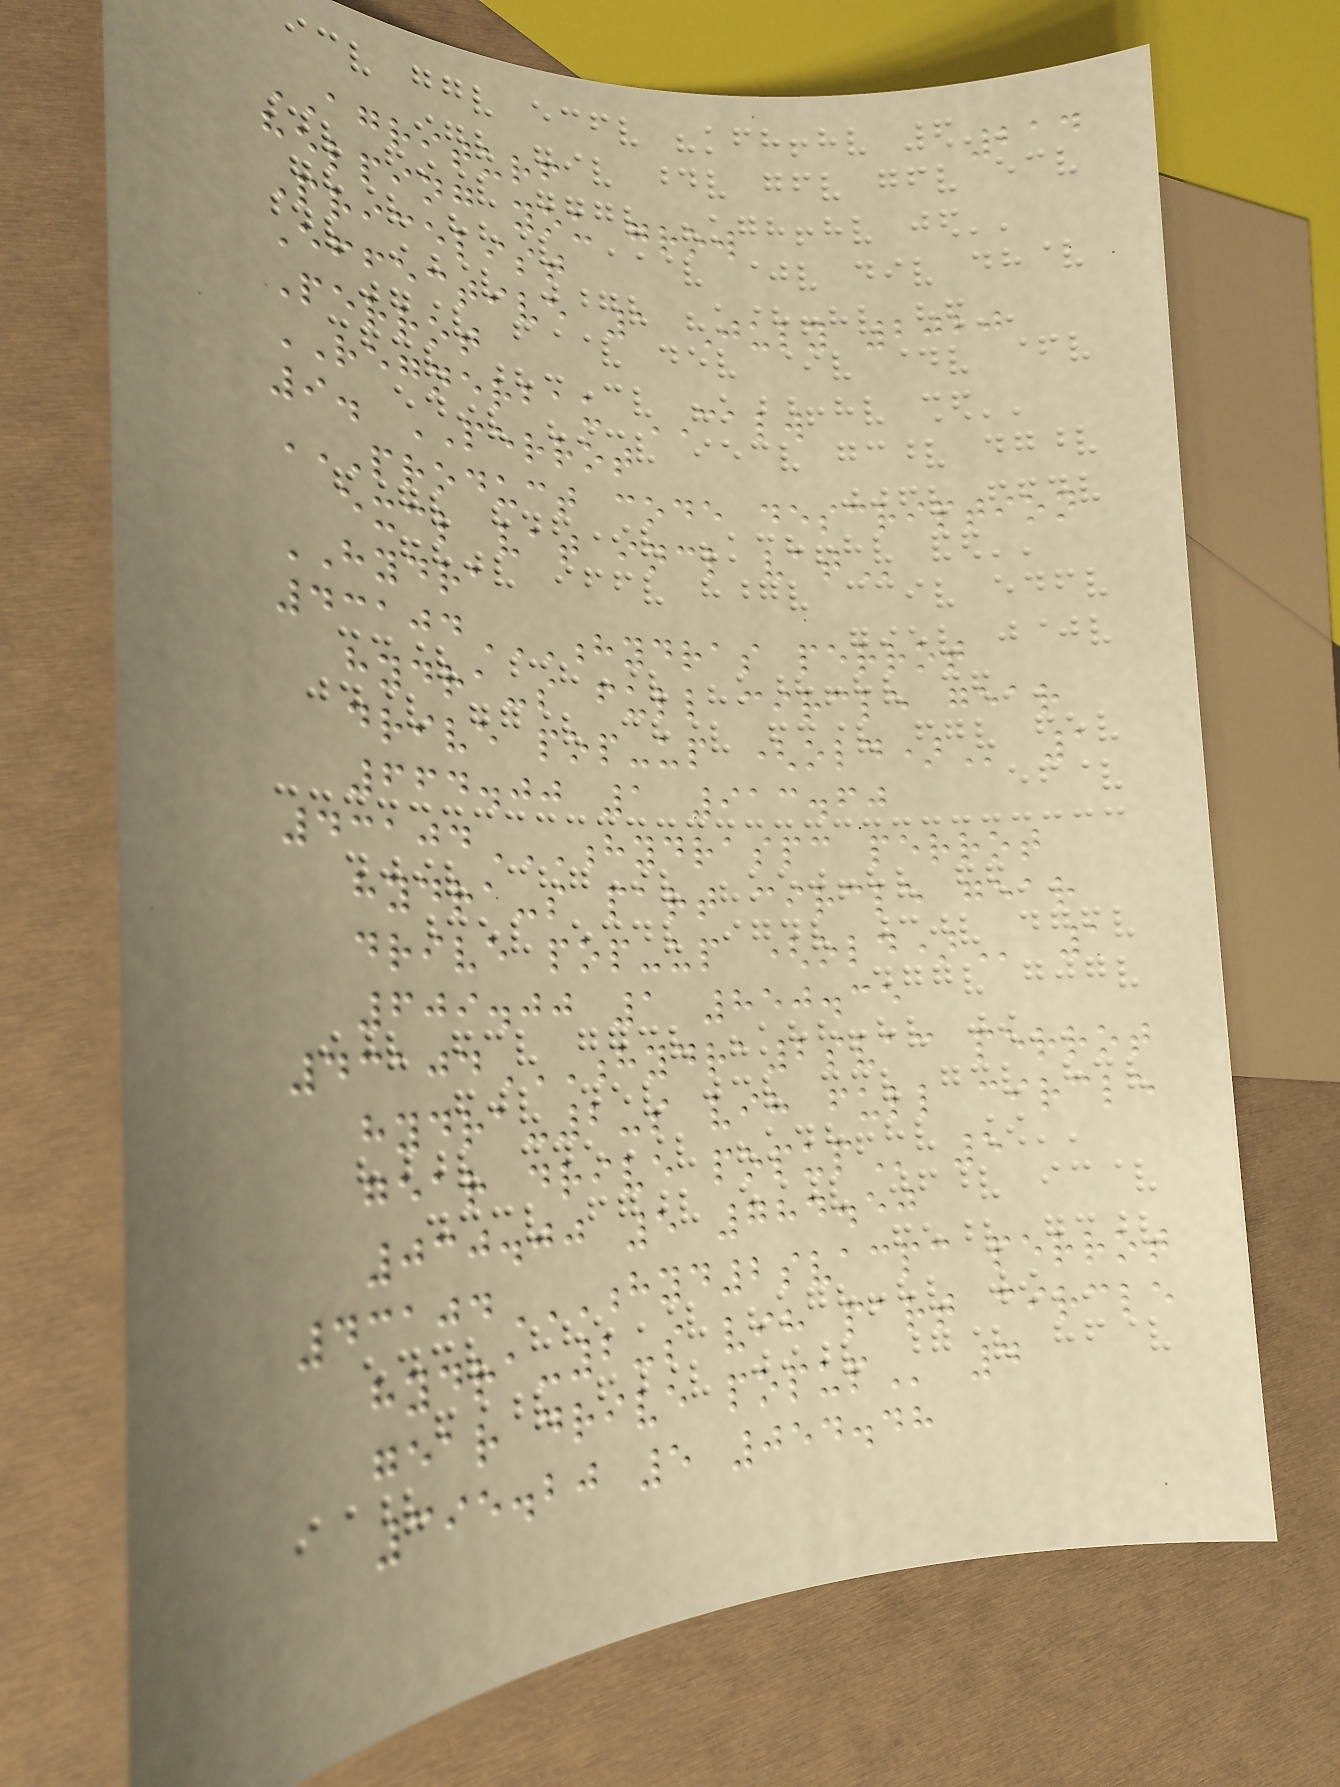214
AGRITURF
helping you grow
Pricelist
Effective 1 July 2020
Perrot
REGNERBAU CALW
9. PERROT
PRODUCT CODE DESCRIPTION
EXCL VAT INCL VAT
HYDRA
43104HYDRAS PERROT
HYDRA-S FULL CIRCLE GEAR
DRIVE POP-UP (OLD) 1
664.00 1 913.60
43104HYDRASPC PERROT
HYDRA-S PART CIRCLE GEAR
DRIVE POP-UP (OLD) 1
609.00 1 850.35
43104HYDRA2SVAC PERROT
HYDRA-2-S VIH FULL CIRCLE
GEAR DRIVE POPUP 5
030.00 5 784.50
43104HYD2SVACPC PERROT
HYDRA-2-S VIH PART CIRCLE
GEAR DRIVE POPUP 4
395.20 5 054.48
